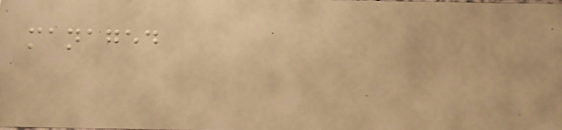managed
